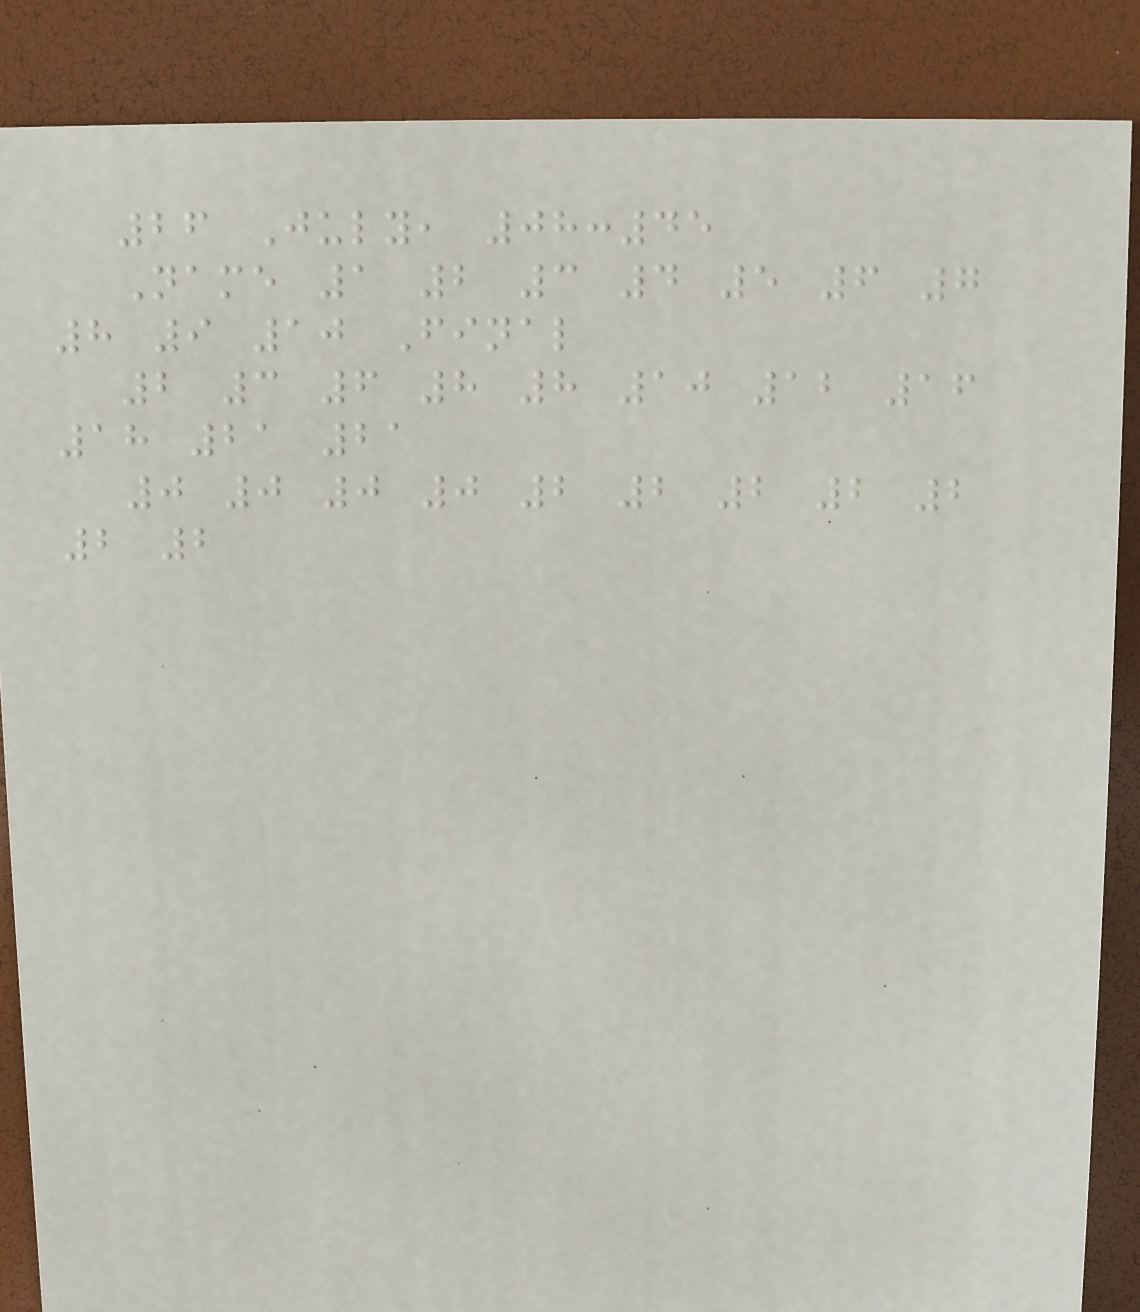26 July, 08:45
Name 1 2 3 4 5 6 7
8 9 10 Final
2 3 6 8 8 10 12 16
18 21 21
0 0 0 0 2 2 2 2 2
2 2
